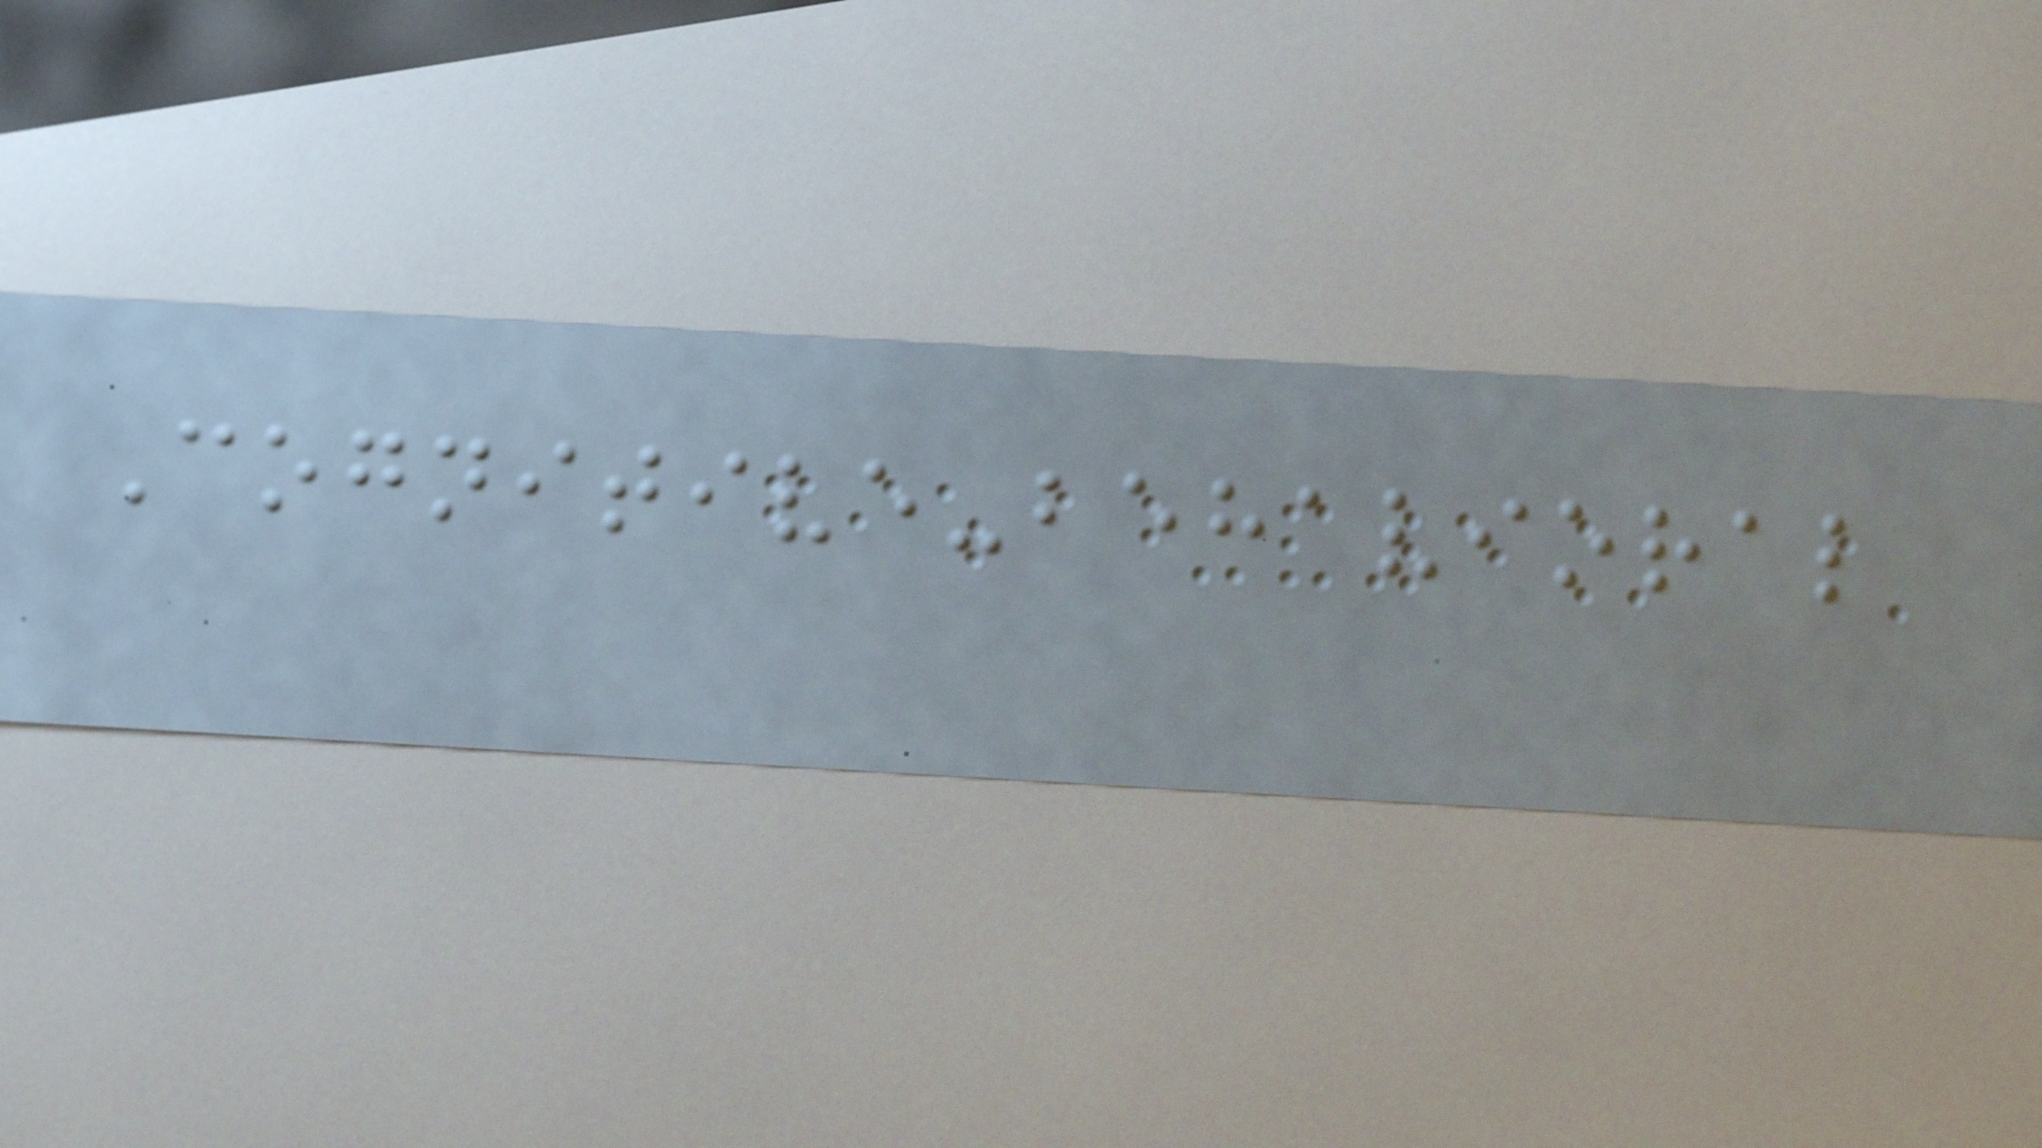Cognitive-behavioral
